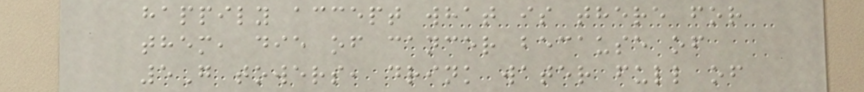happily accept what is there for
them, die of cancer because of
5G towers, drink water full of
